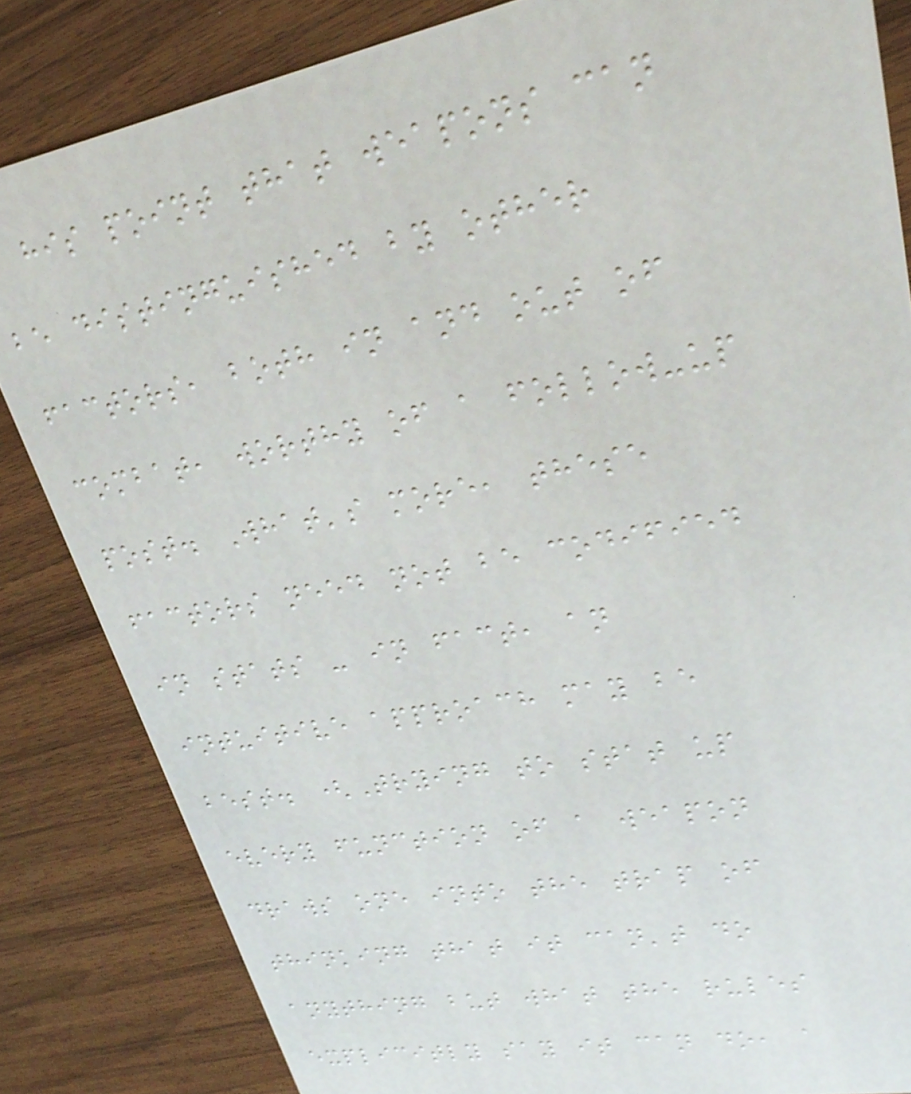his point that weapons can
be distinguished by other
factors, both in and out of
combat, worthy of a follow-up
post. What's more, these
factors need not be codified
in stats - in fact, an
intuitive approach may be
best. (Trying to stat up
every function of a weapon
draws one into the trap of
thinking that it can't do
anything but what the rules
explicitly say it can do, a
